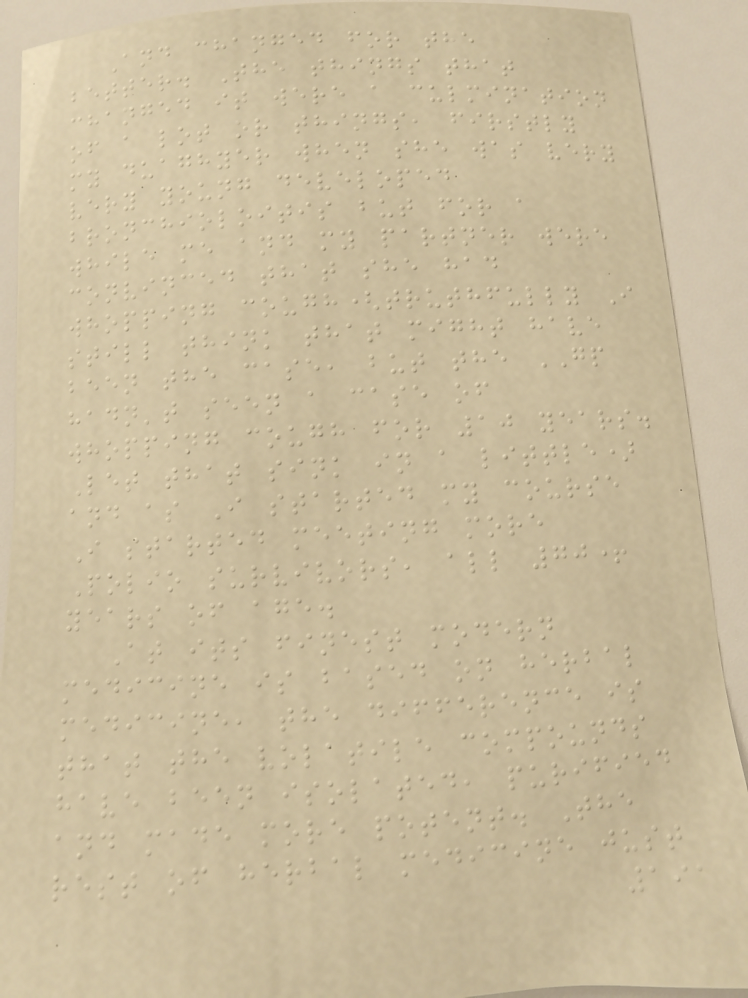And changed for the
better. The things that
changed it were a culmination
of a lot or things, firstly
my duaghyer when she was very
very young developed
bronchioloitis but for a
while me and my partner were
convinced that she had
whopping cough(truthfully I
still think that might have
been the case, but the GP
hadn't seen a case of
whopping cough for 10 years.
Let that sink in a little)
and as I started my course
I started meeting more
Polio survivors, all 70+
years of age.
At its finest modern
medicine is based on herbal
medicine, the difference is
that the volatile compounds
have been isolated, purified
and made more potent. The
rest of herbal medicine just
191
